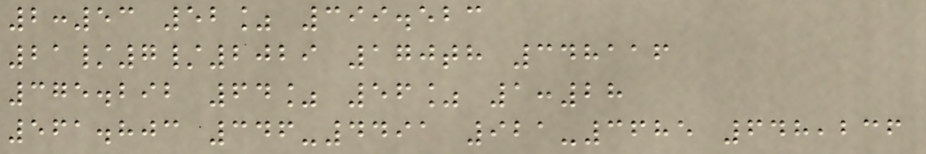2:53 52% 399.523
21/7/2029 170th 348116
375.292 64% 56% 1:28
561.803 346-4491 921-3685 648,236
